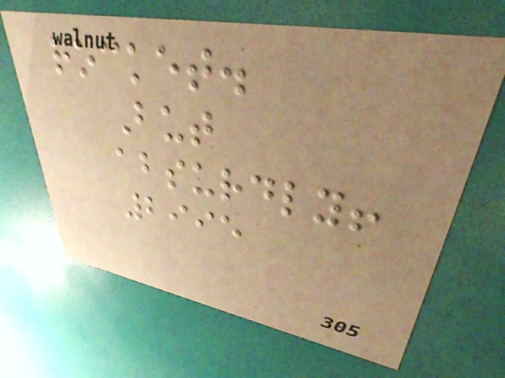rocket.
But
absurdly!
2995
